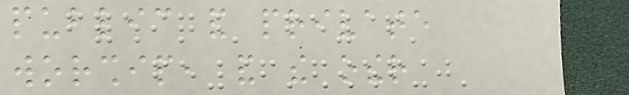public and private
worship, and the other
